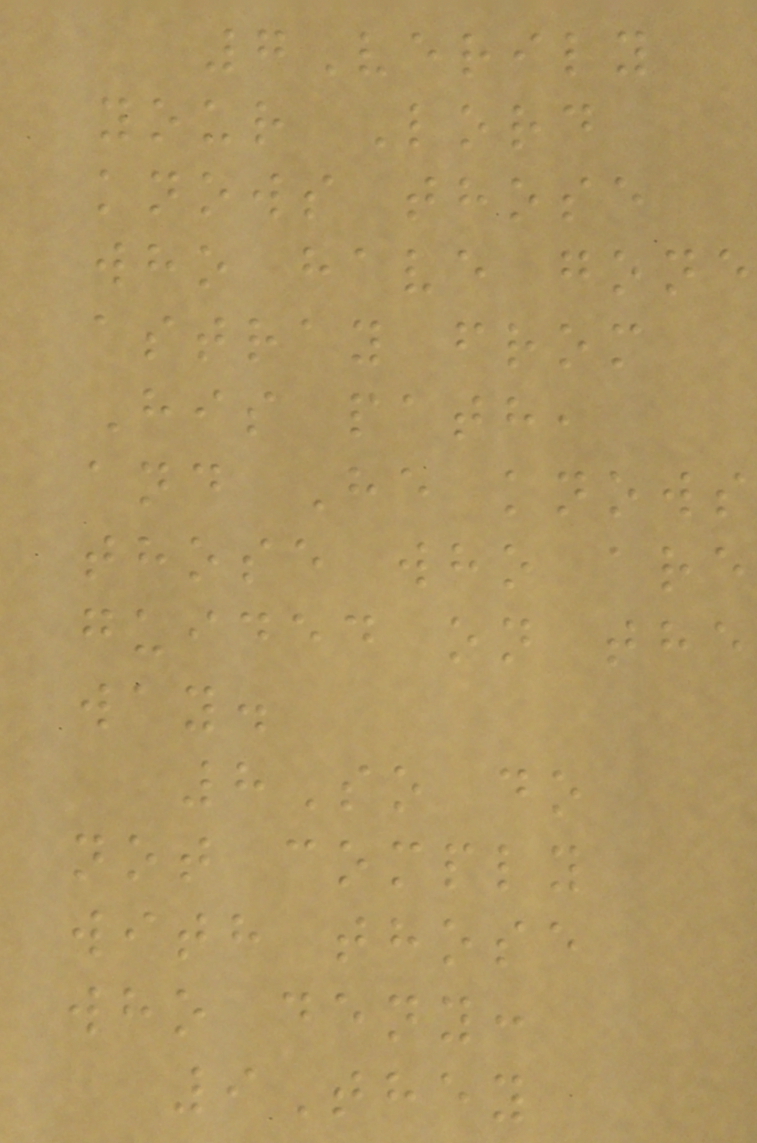7Verily
your Lord
knows those
who have gone
astray from
His path,
and He knows
those who are
guided on the
way.
8So do
not comply
with those
who deny:
9They
